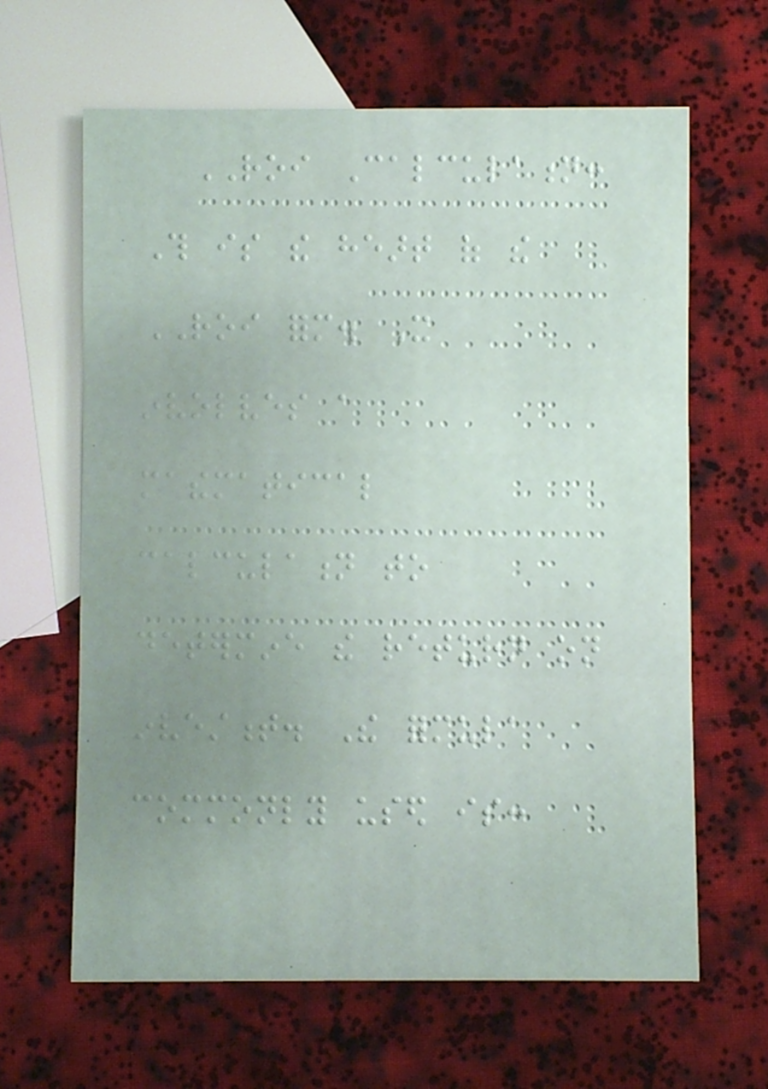ROI Calculation:
This is the heart of the
ROI form. It
involves a
mathematical
calculation to
determine the return on
investment. The formula
commonly used is:
